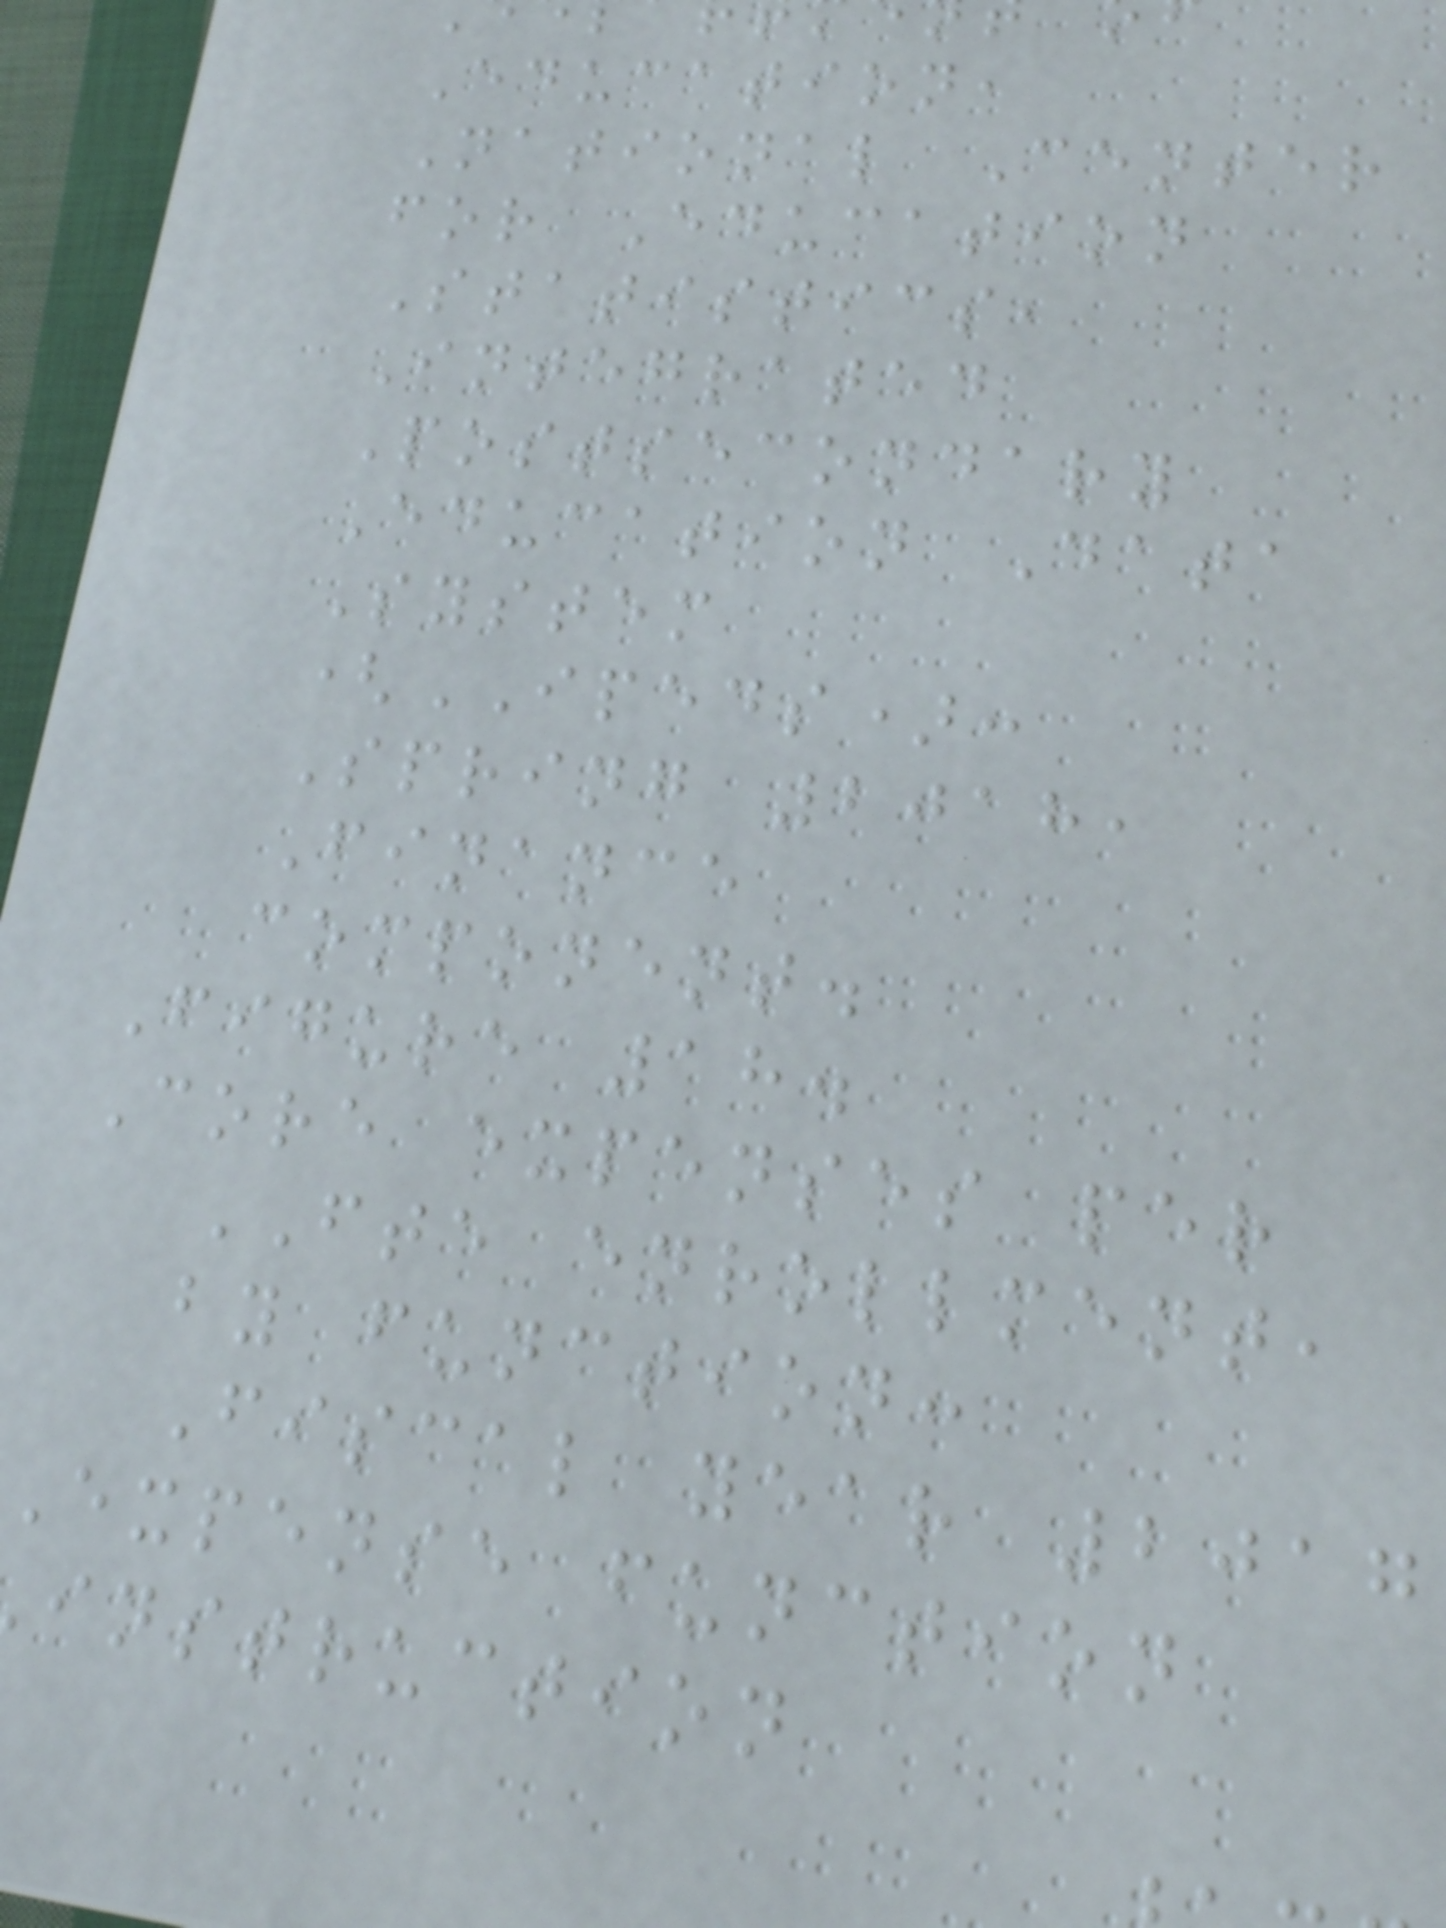Education,
National Center
for Education
Statistics,
Integrated
Postsecondary
Education Data
System
(IPEDS):
Spring 2018,
Finance
component.
Figure 18.
Core expenses per
FTE enrollment,
by function:
Fiscal year 2017
Expense function
instruction
